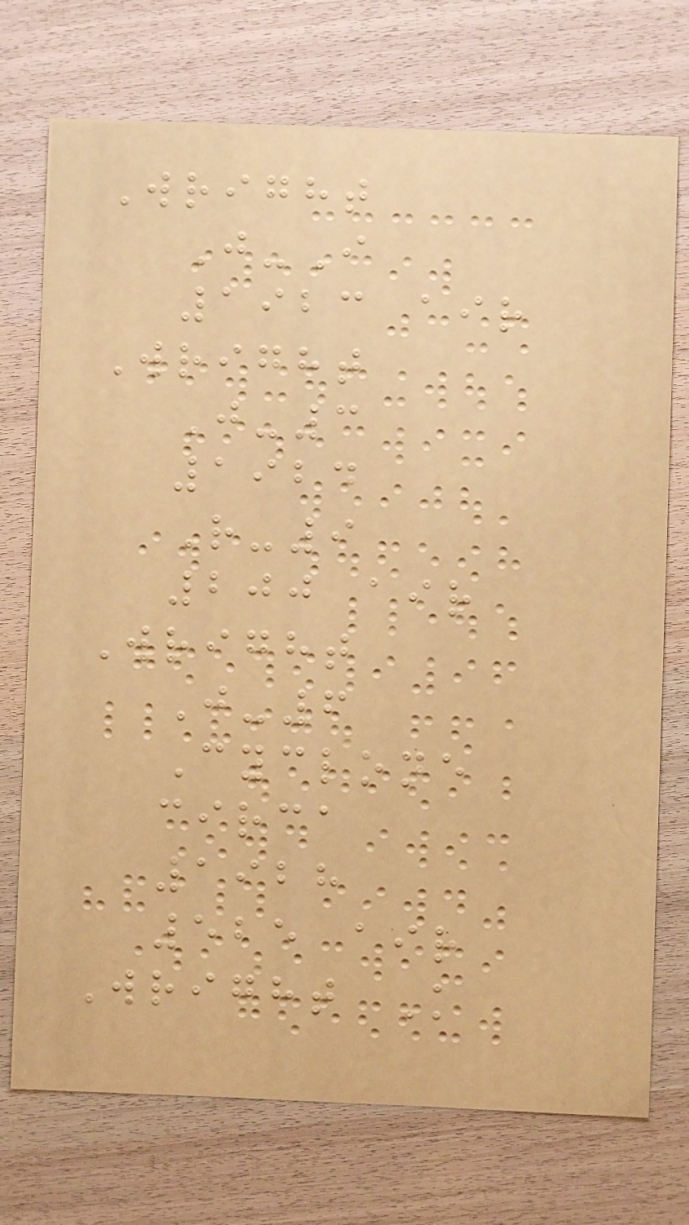Wright
J-I
1923 air
Wright
J-3
1924
R-9
200 air
Wright
J-6
Cyclone
circa
1928
525 air
Wright K
